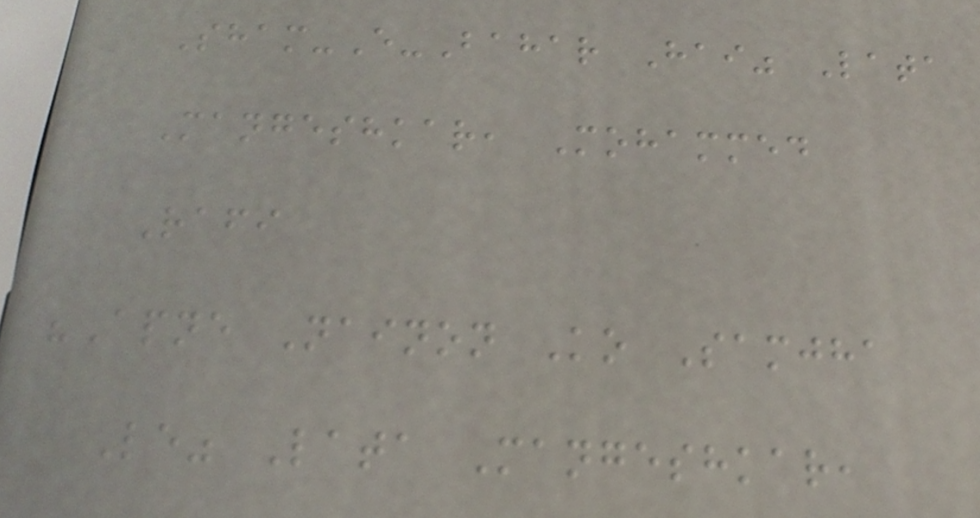Sham-E-Bahar Hai" Lata
Mangeshkar, Mohammed
Rafi
"Apne Nainon Ko Samjha
Le" Lata Mangeshkar,
